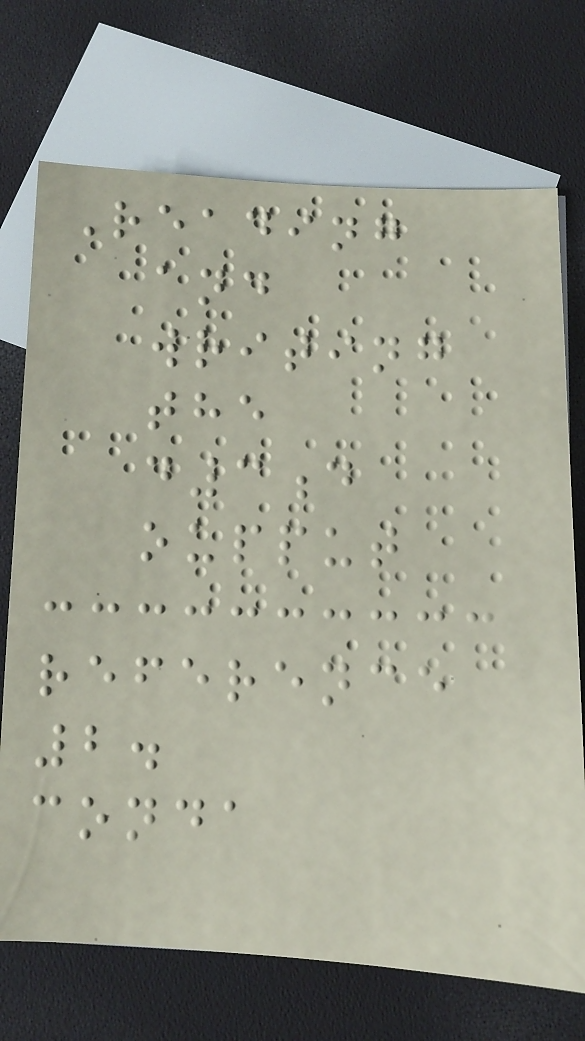Reading
and
writing
the
d3d
oupput
reference
2.
conda
